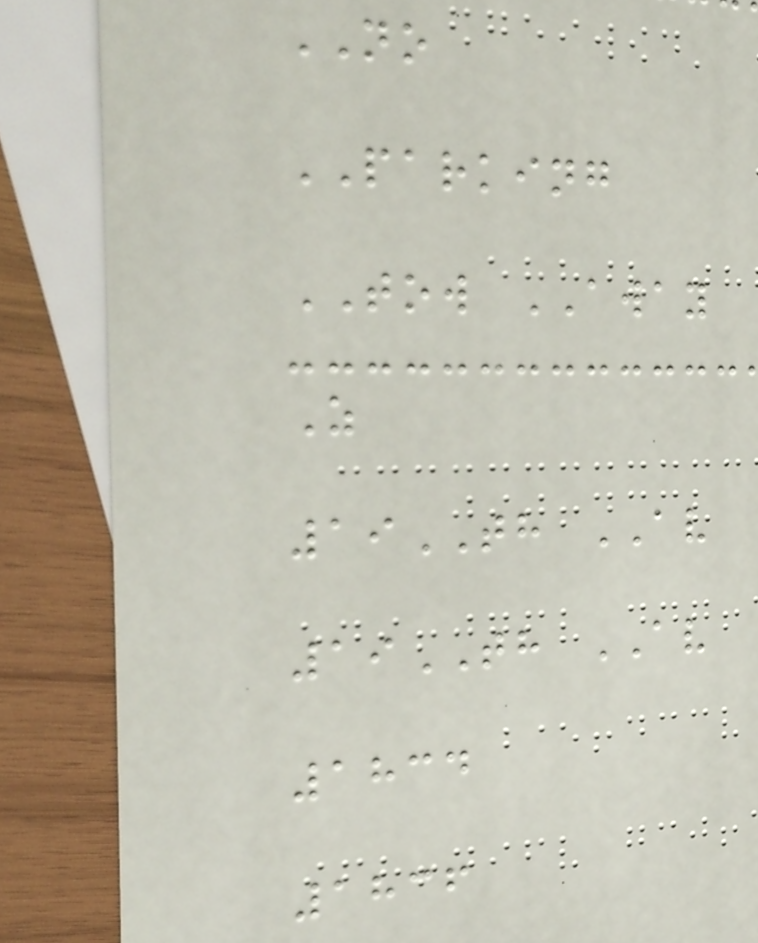NO
PARKING
TOW AWAY
Z
19TH AV
19TH AV
1834
1836
